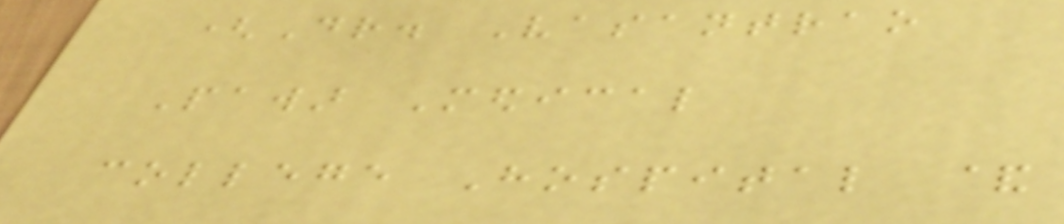(Dr. Vasantrao
Pawar Medical
college Hospital &
